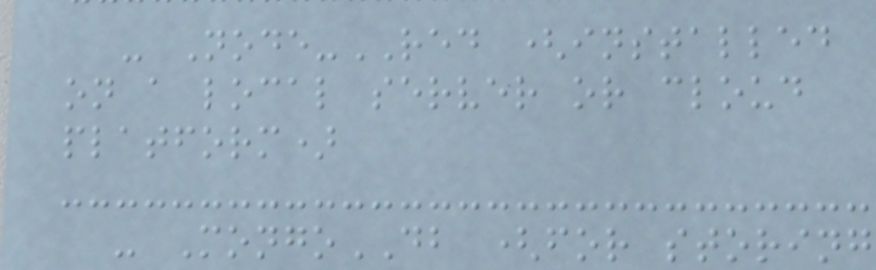- Node-RED (installed
on a local server or cloud
platform)
- MongoDB (for storing
